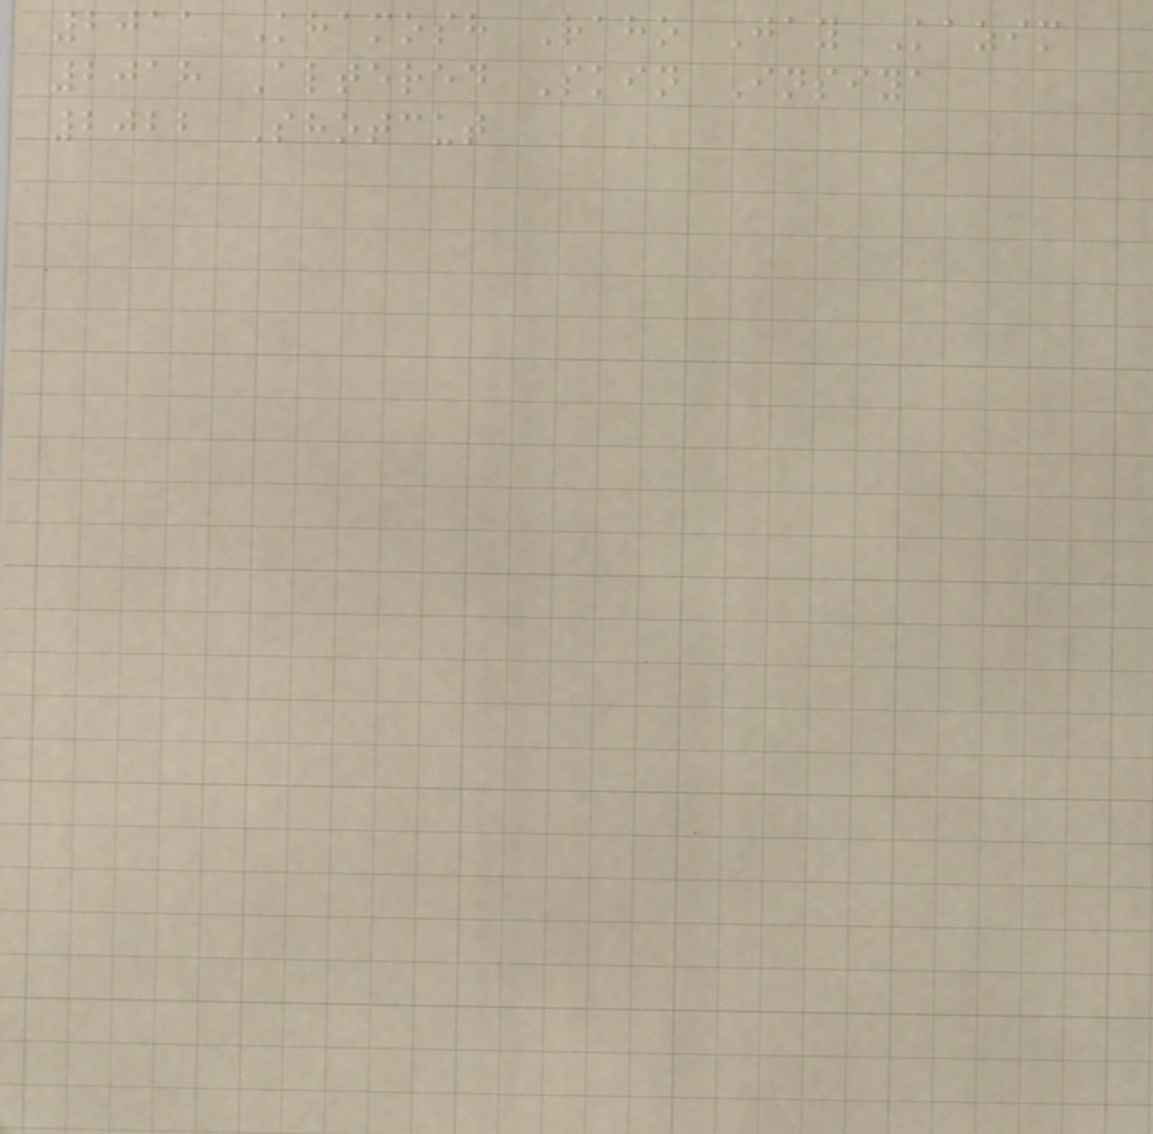2011 Khamosh Raho Jay Kazim
2018 Altered Skin Insiya
2022 Shotcut
